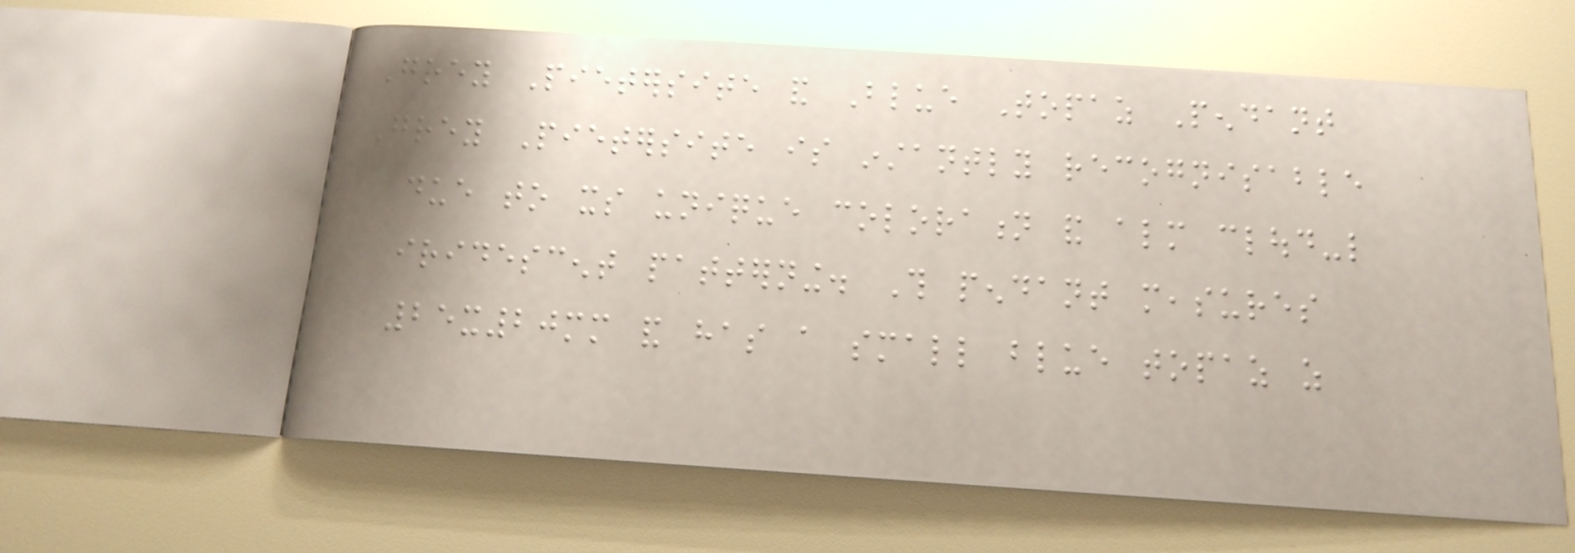Grey Pietersite and Blue Topaz Pendant
Grey Pietersite is instantly recognisable
due to its unique coloration and almost cloud-like
iridescent patterning. This pendant measures
25x20mm and has a small blue topaz as
